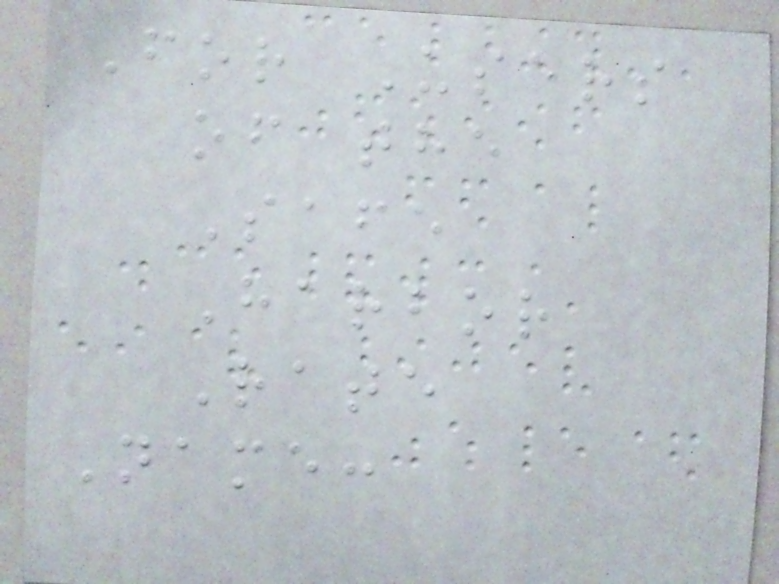For Users
of the
Safe
Harbor
Rate
Name:
